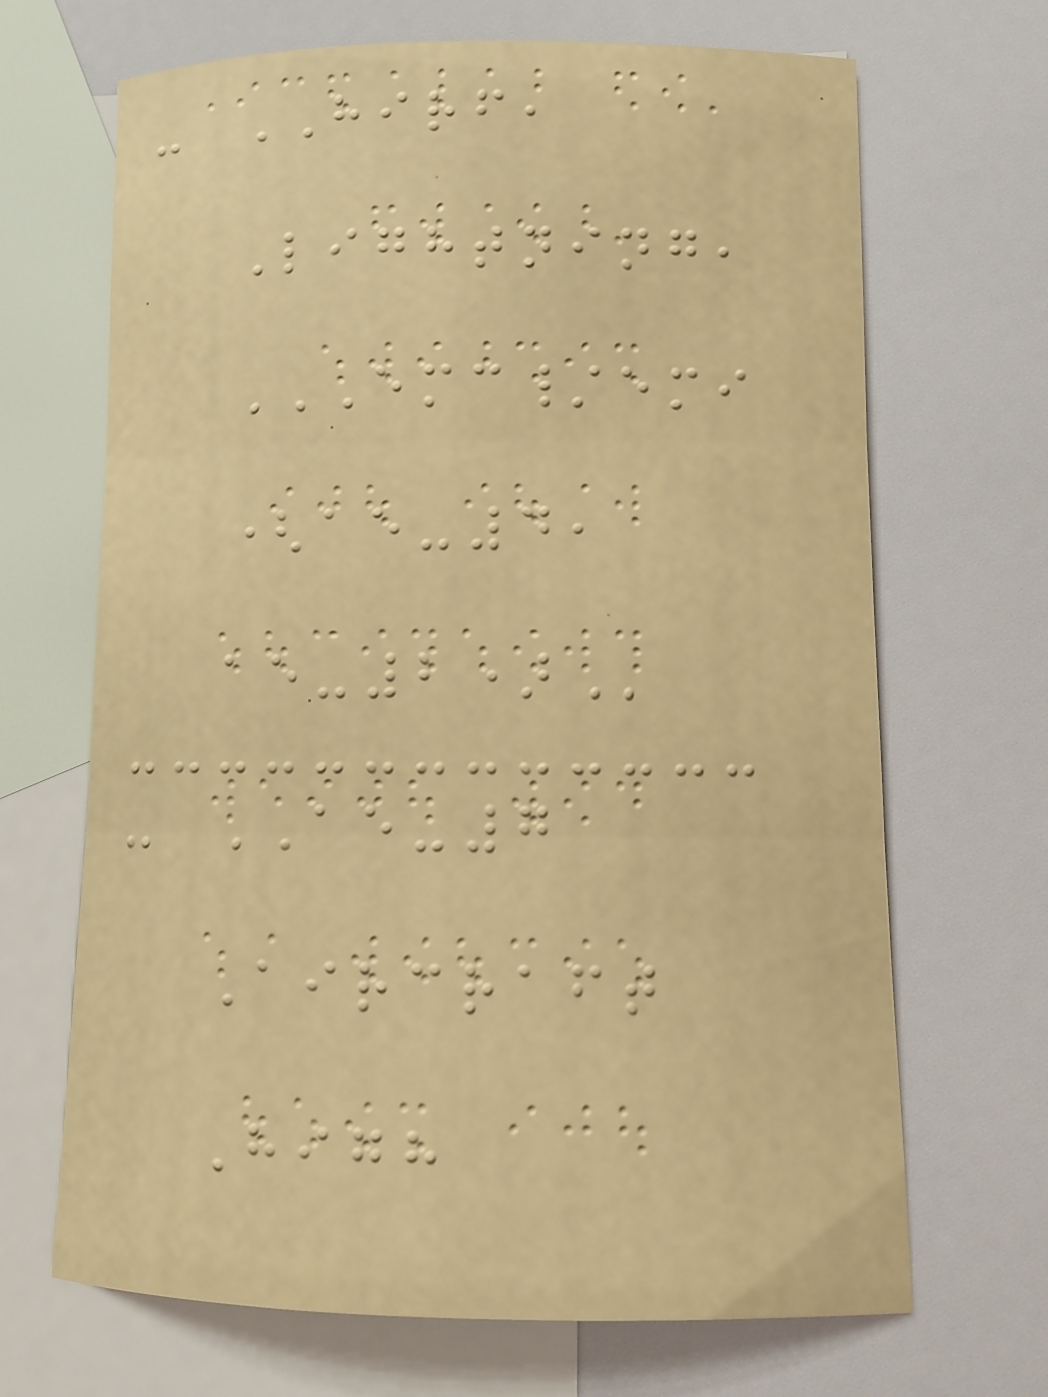- HIRF,
Lightning,
EMC/EMI
(AE-4,
AE-2)
- AE-7
Aircraft
High
